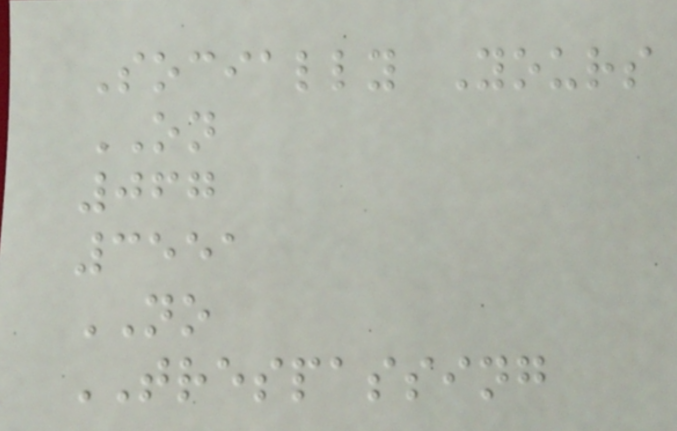Socially Yours
ON
067
3551
NO
TRESPASSING
